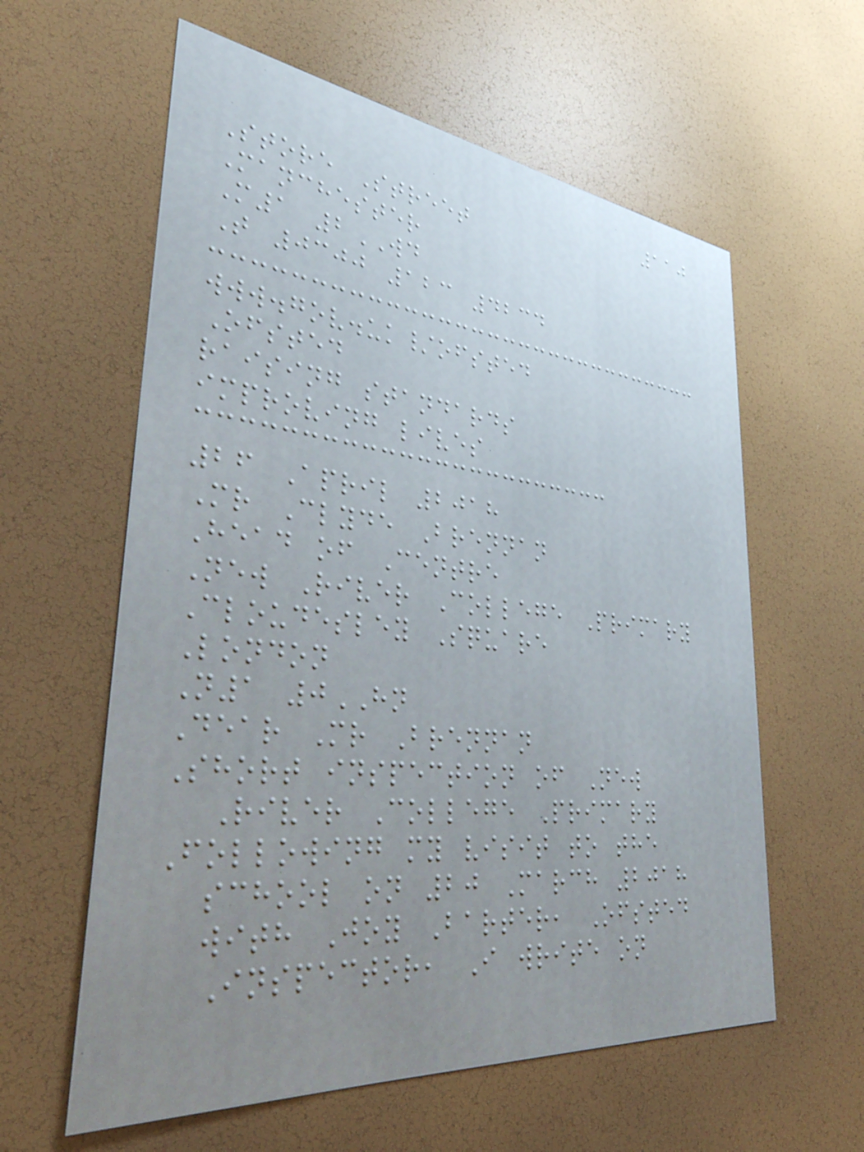110
Store Street
Manchester
M1 2WD
T 0300 123 4234
www.gov.uk/ofsted
Ofsted
raising standards
improving lives
26 April 2018
Mr Clyde Brennan
Head of Centre
New River College Primary
Cloudesley Square
London
N1 0HN
Dear Mr Brennan
Short inspection of New
River College Primary
Following my visit to the
school on 20 March 2018
with Joy Barter, Ofsted
Inspector, I write on
